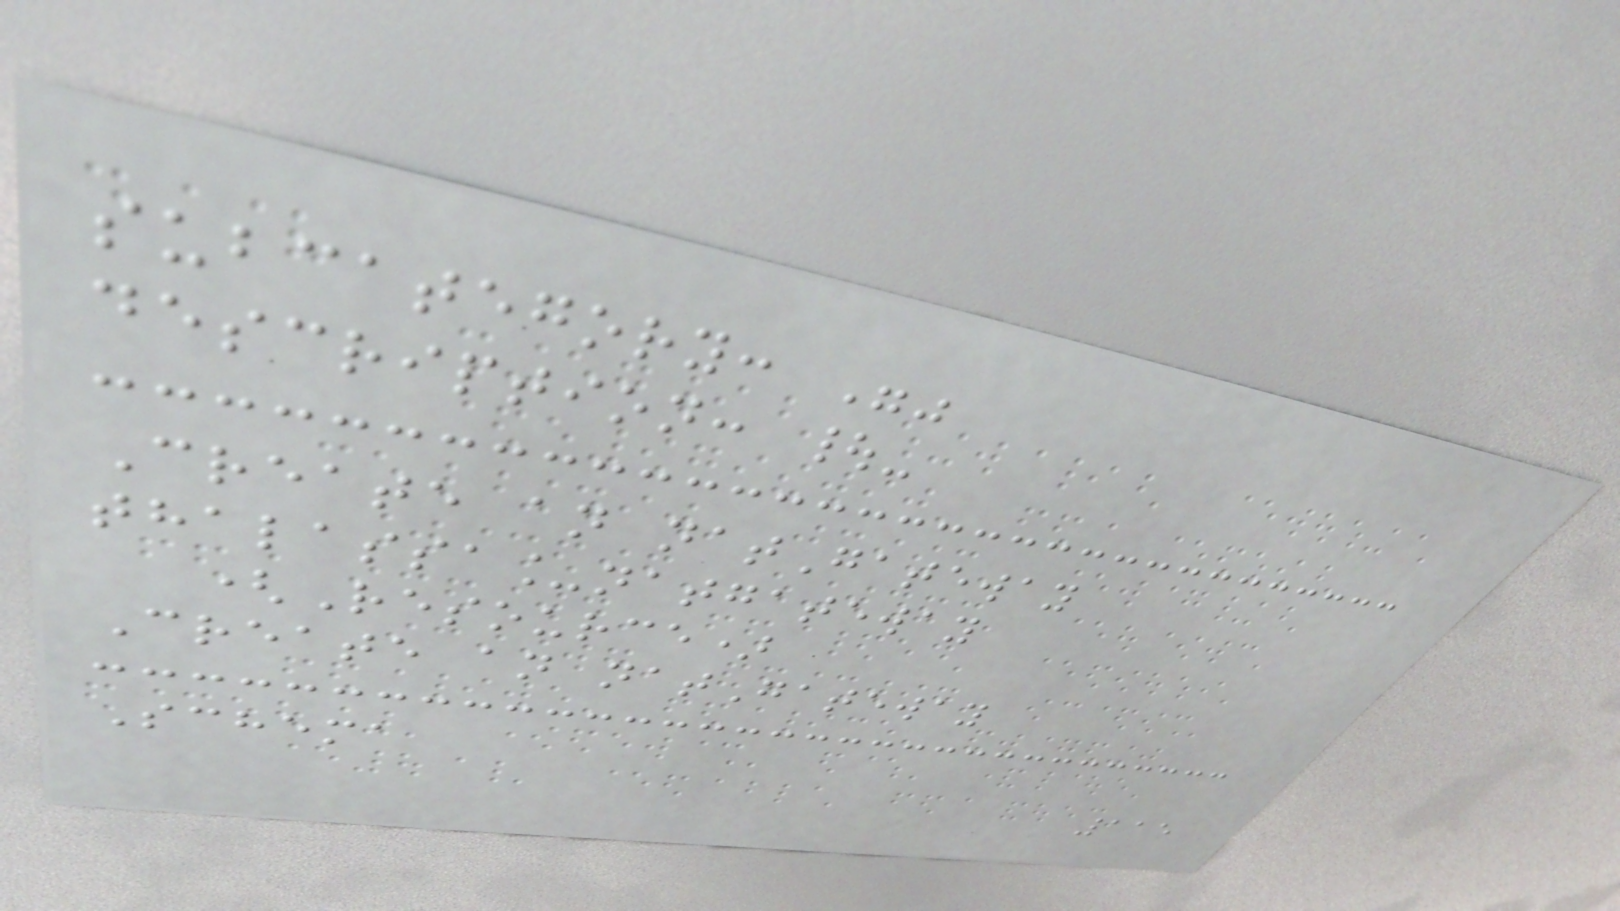subcategory: ""
description: |-
Create an natGateway
thalassa_natgateway
(Resource)
Create an natGateway
Schema
115
